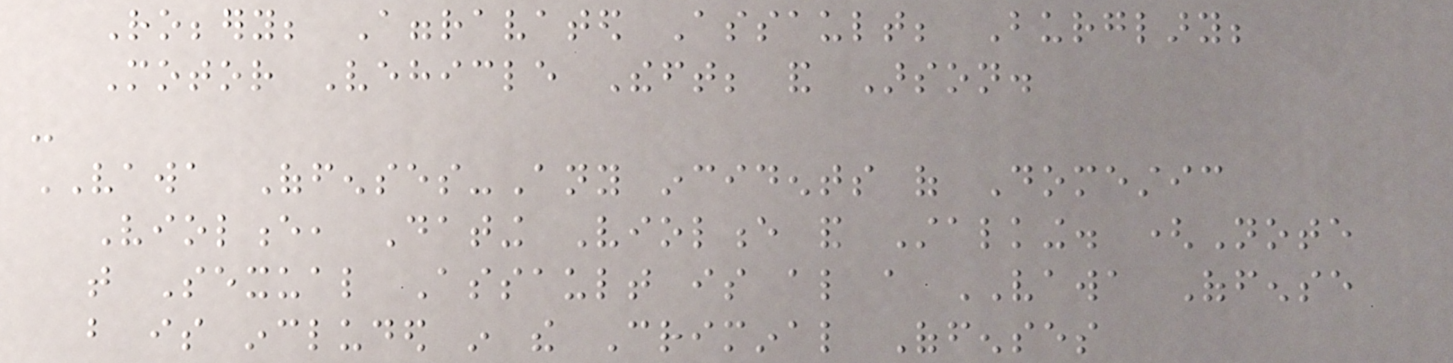Robbery; Aggravated Assault; Burglary;
Motor Vehicle Theft; and Arson.
-
VAWA Offenses-Any incidents of Domestic
Violence, Dating Violence and Stalking. (Note
that Sexual Assault is also a VAWA Offense
but is included in the Criminal Offenses
